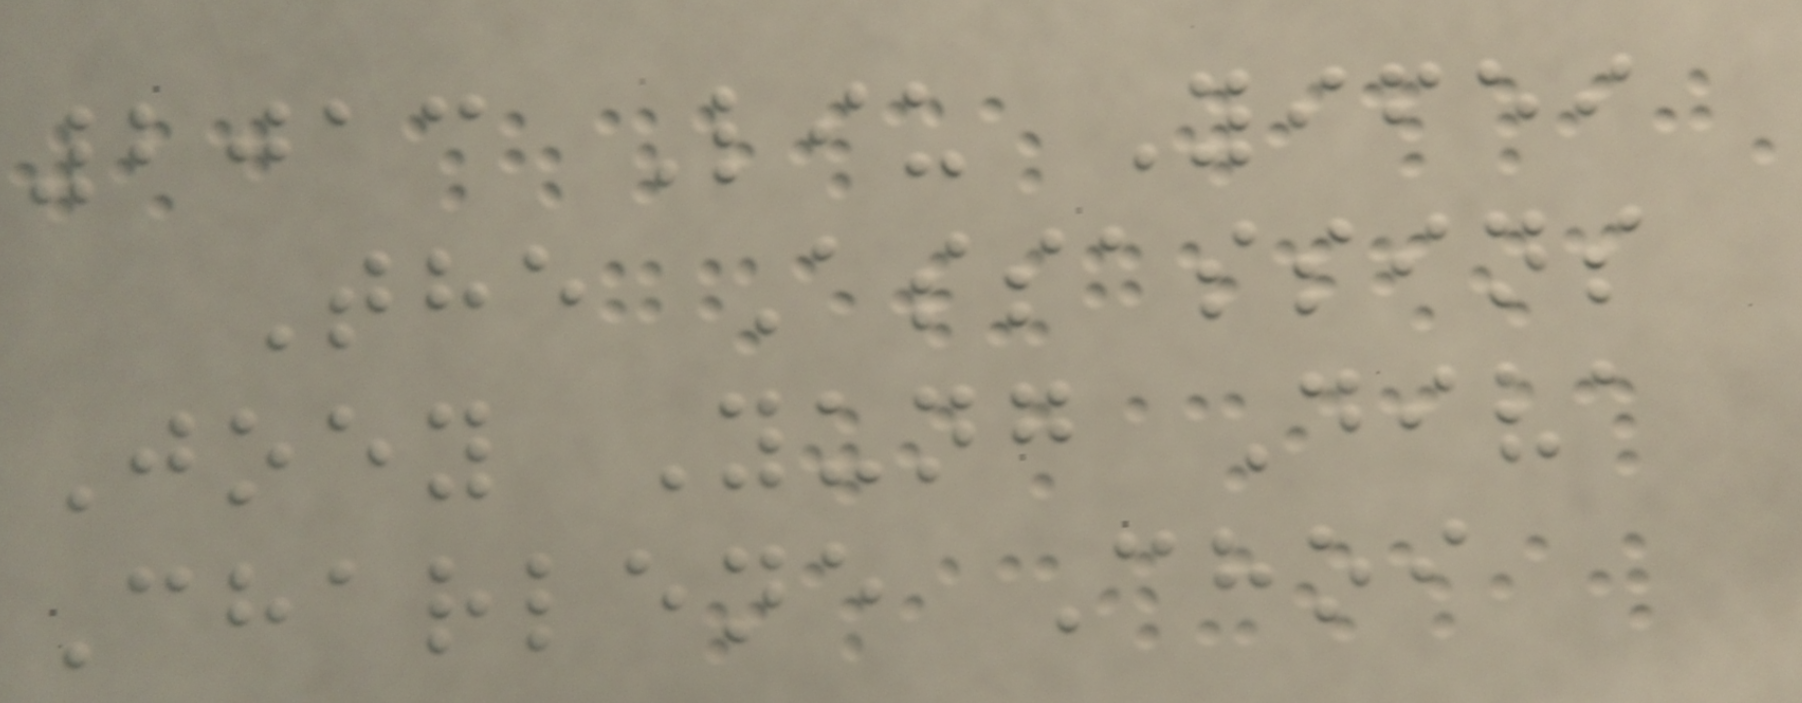2013 Liu Yifei
The Assassins
Joey Yung Diva
Charlene Choi
